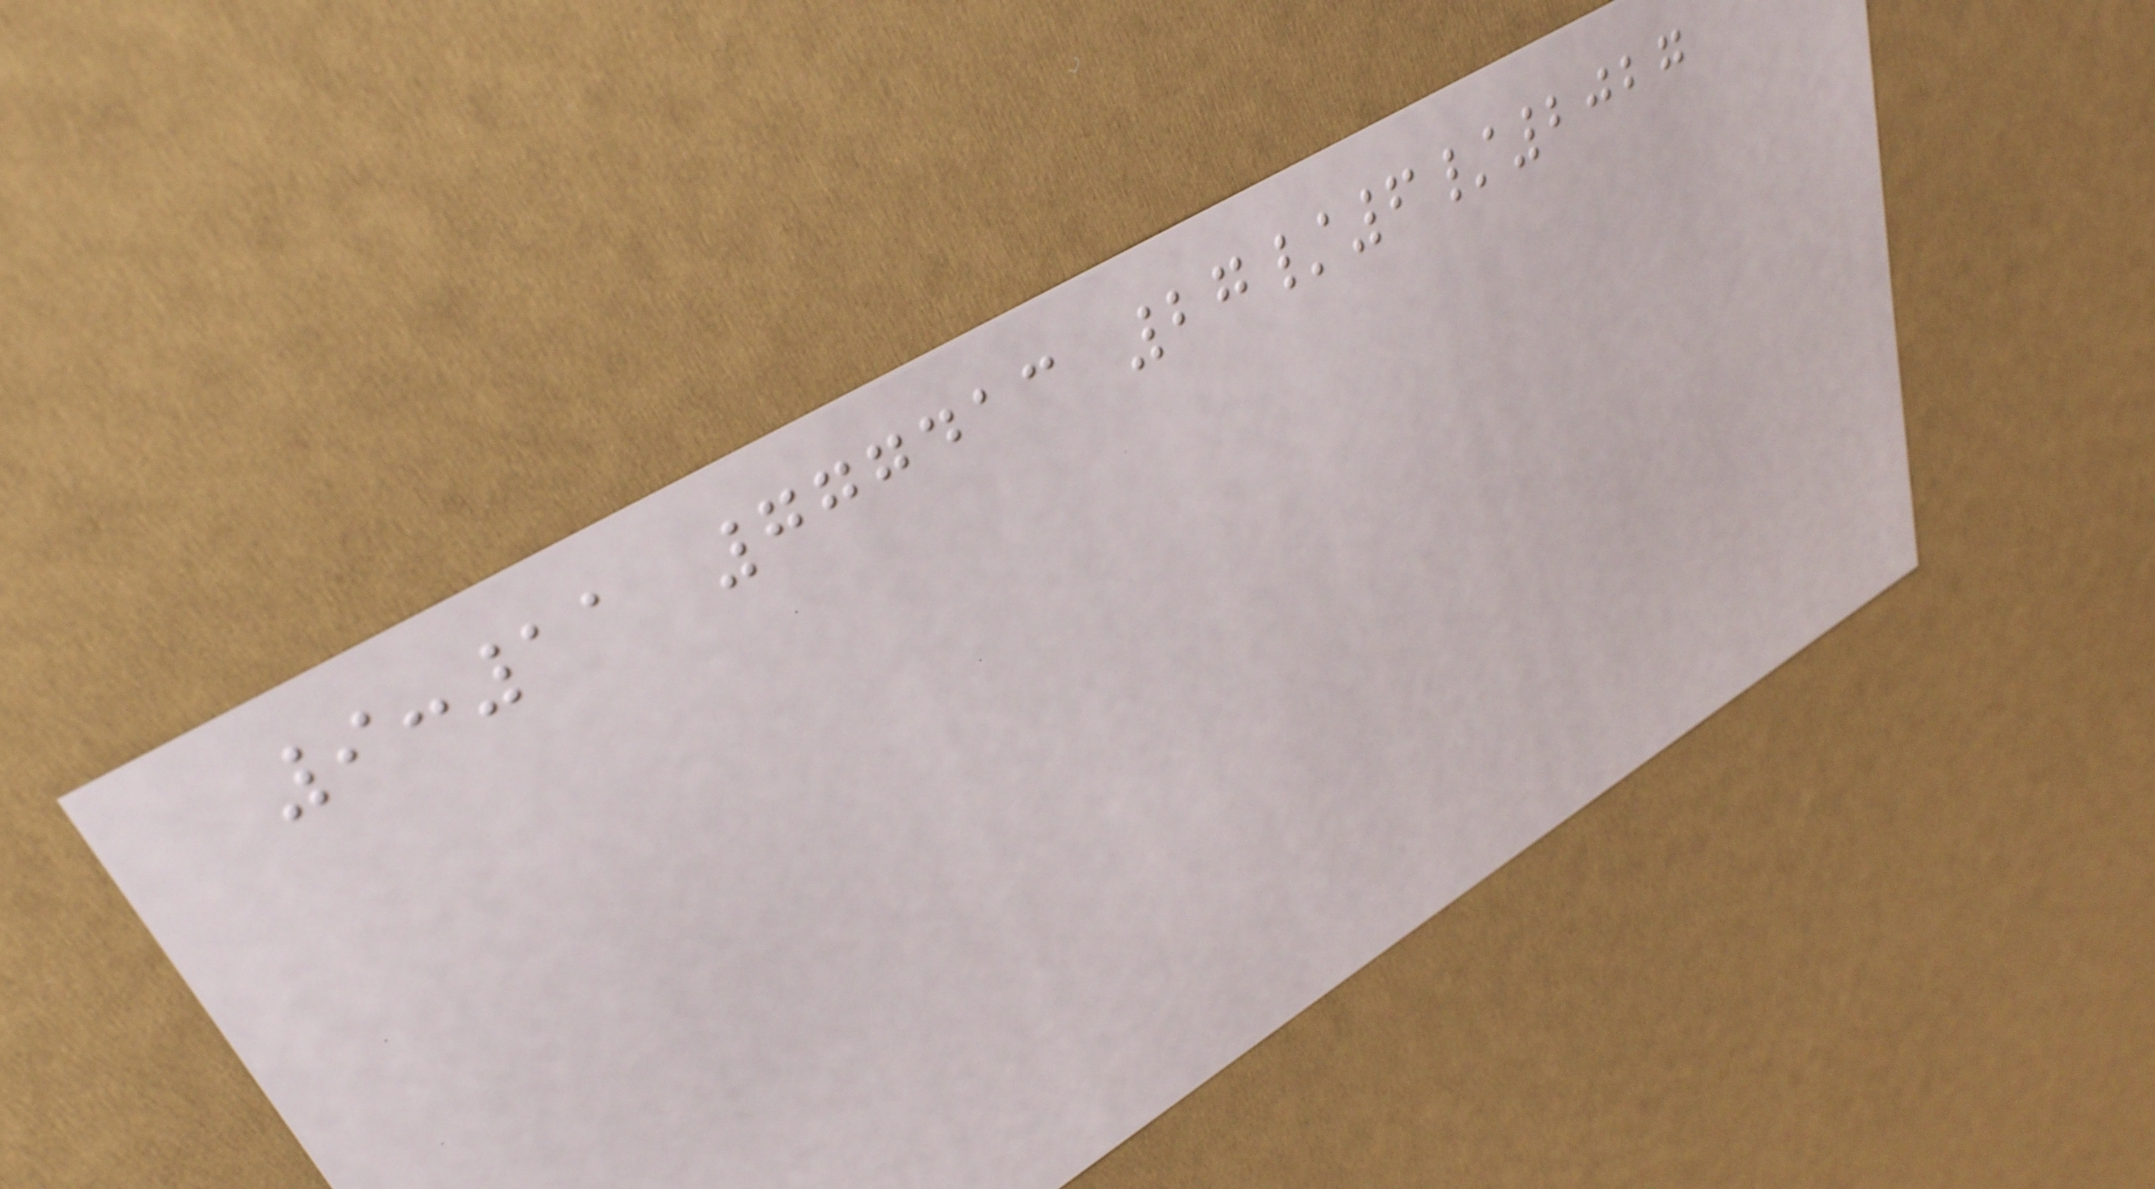9:11 777413 27/6/2027
